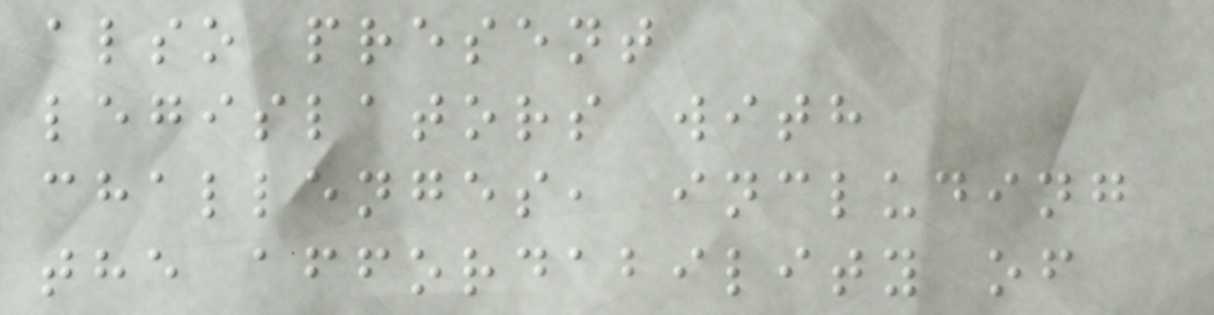also present
legislators with
challenges, including
the affordability of
